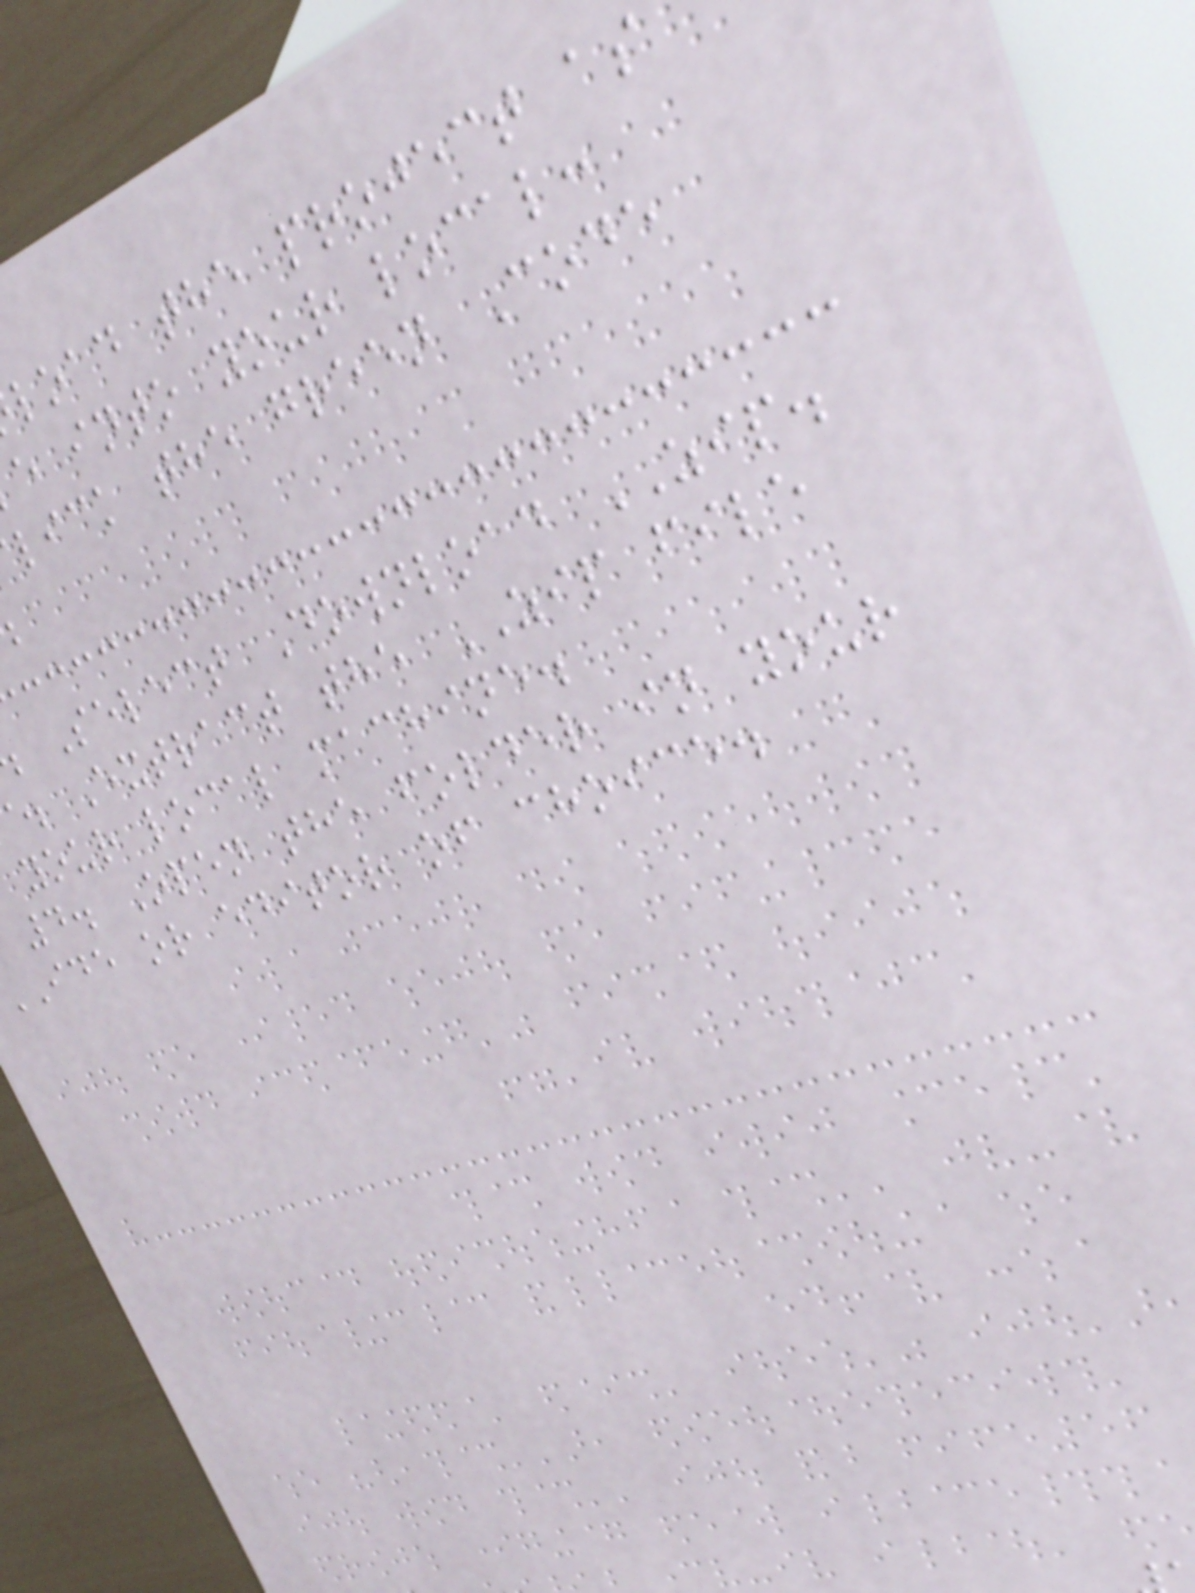load the project as
e into your local:
lick the green Code
Select Download ZIP.
. Extract the ZIP file
your local machine.
4. Open the folder in your
ide or editor of choice.
